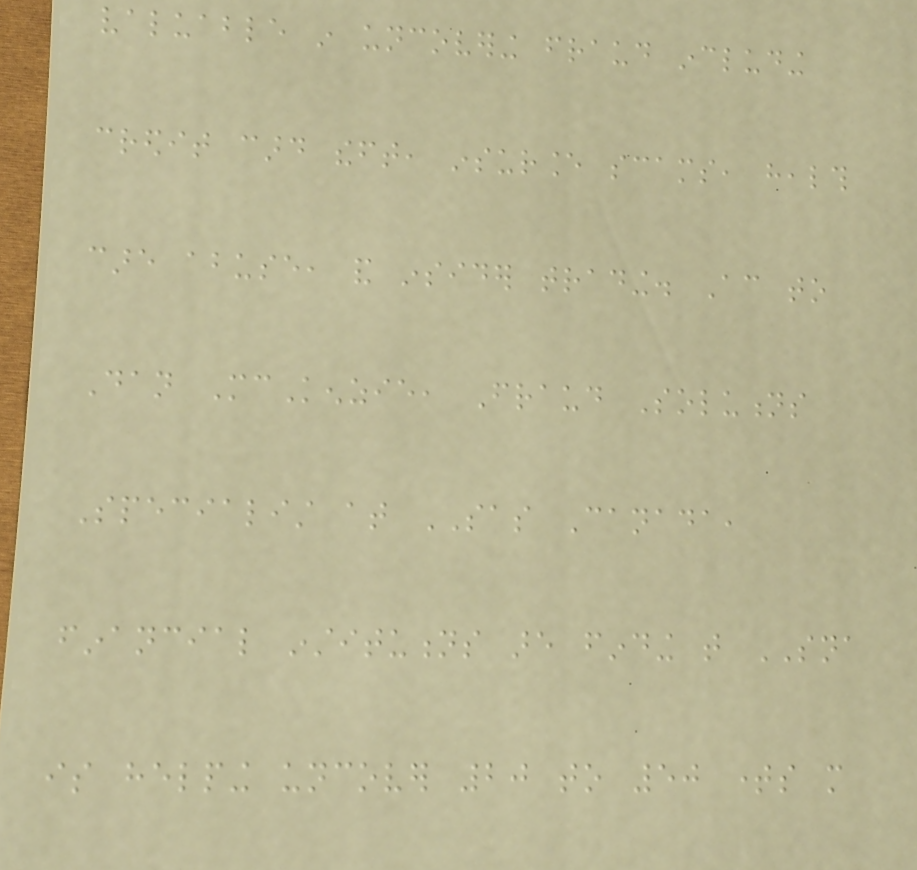valuable in uncovering fraud including
credit card theft, insurance scams, health
care abuse, and insider trading. According to
Dan McKenzie, Fraud Solutions
Specialist at SAS Canada,
financial institutions are finding that SNA
is helping uncover 20 to 50 times more
